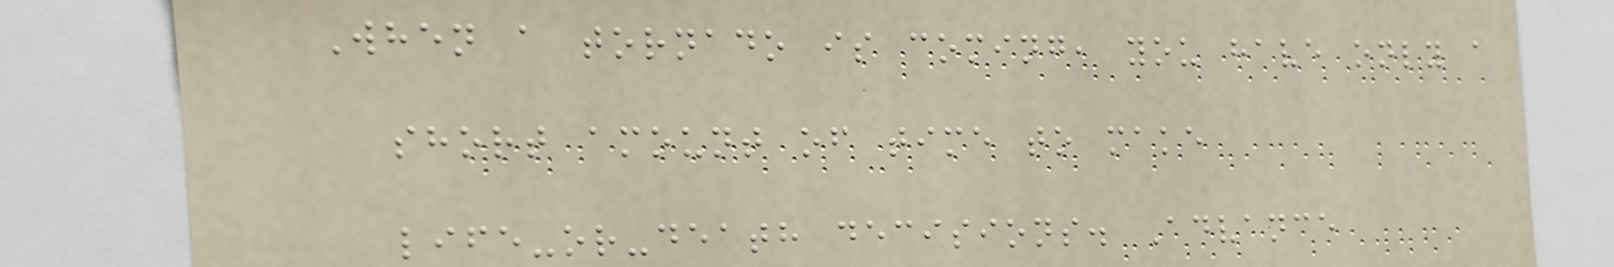When a tornado is coming, you have only a
short amount of time to make
life-or-death decisions. Advance
